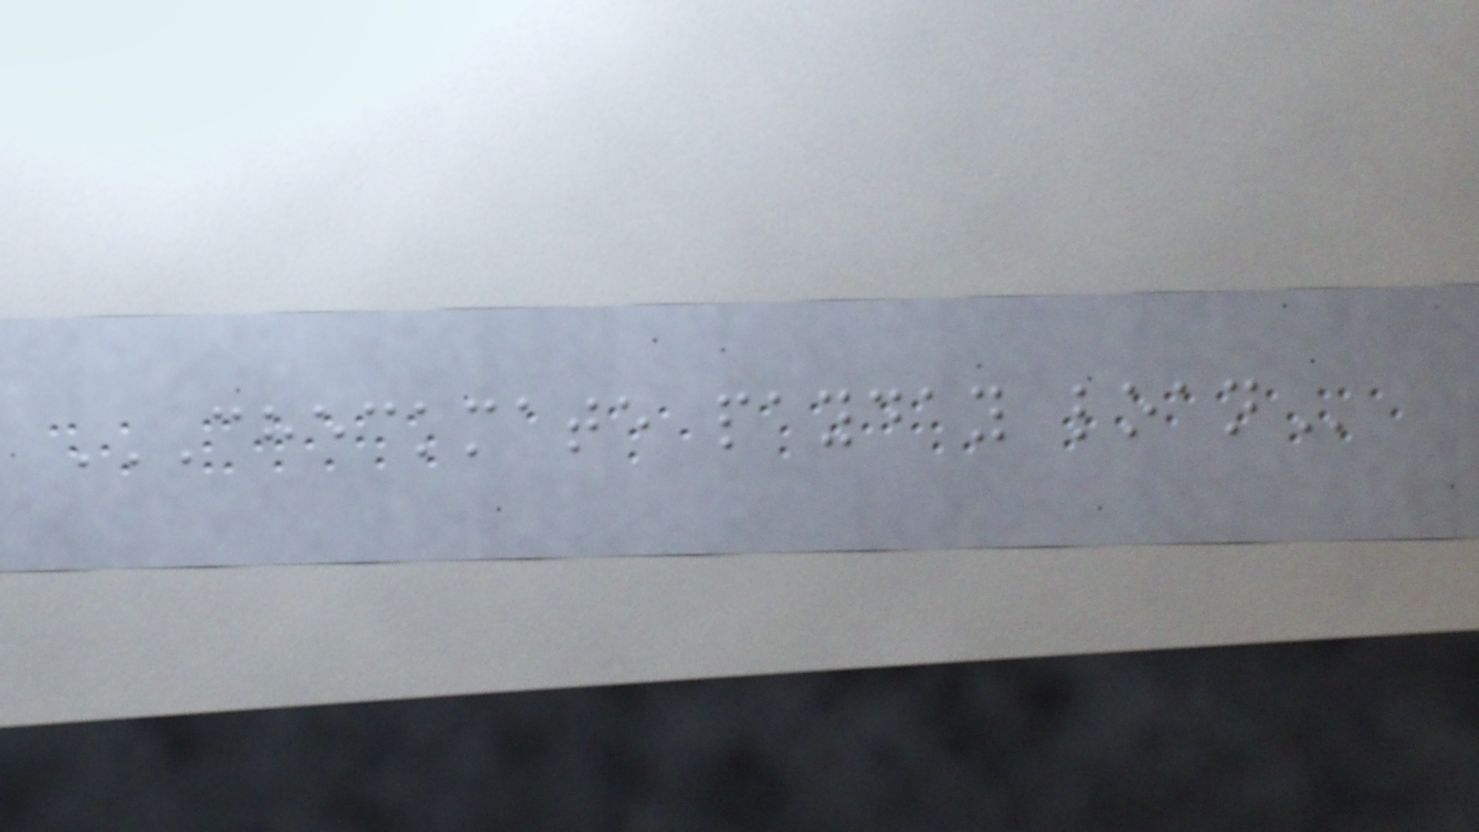CHECKMATE PAYDAY LOAN
